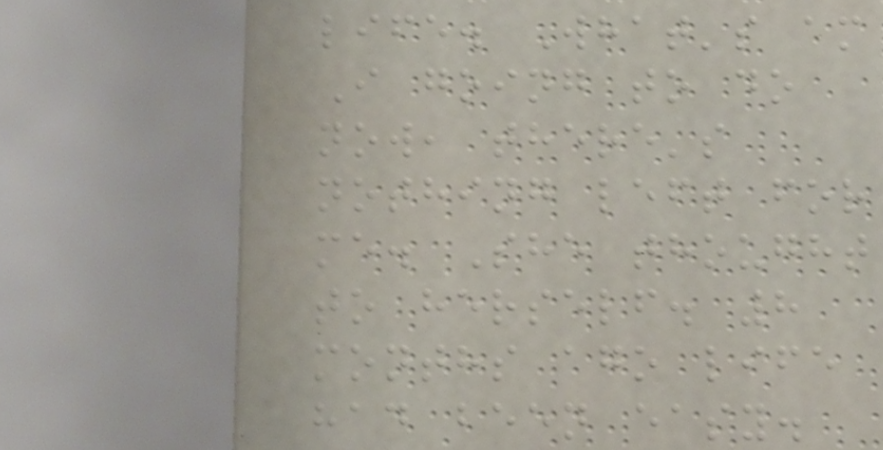life. What's am
I going to do
now, there's
nothing left for
me. She thought
to herself. 8
months ago life
had been easy.
